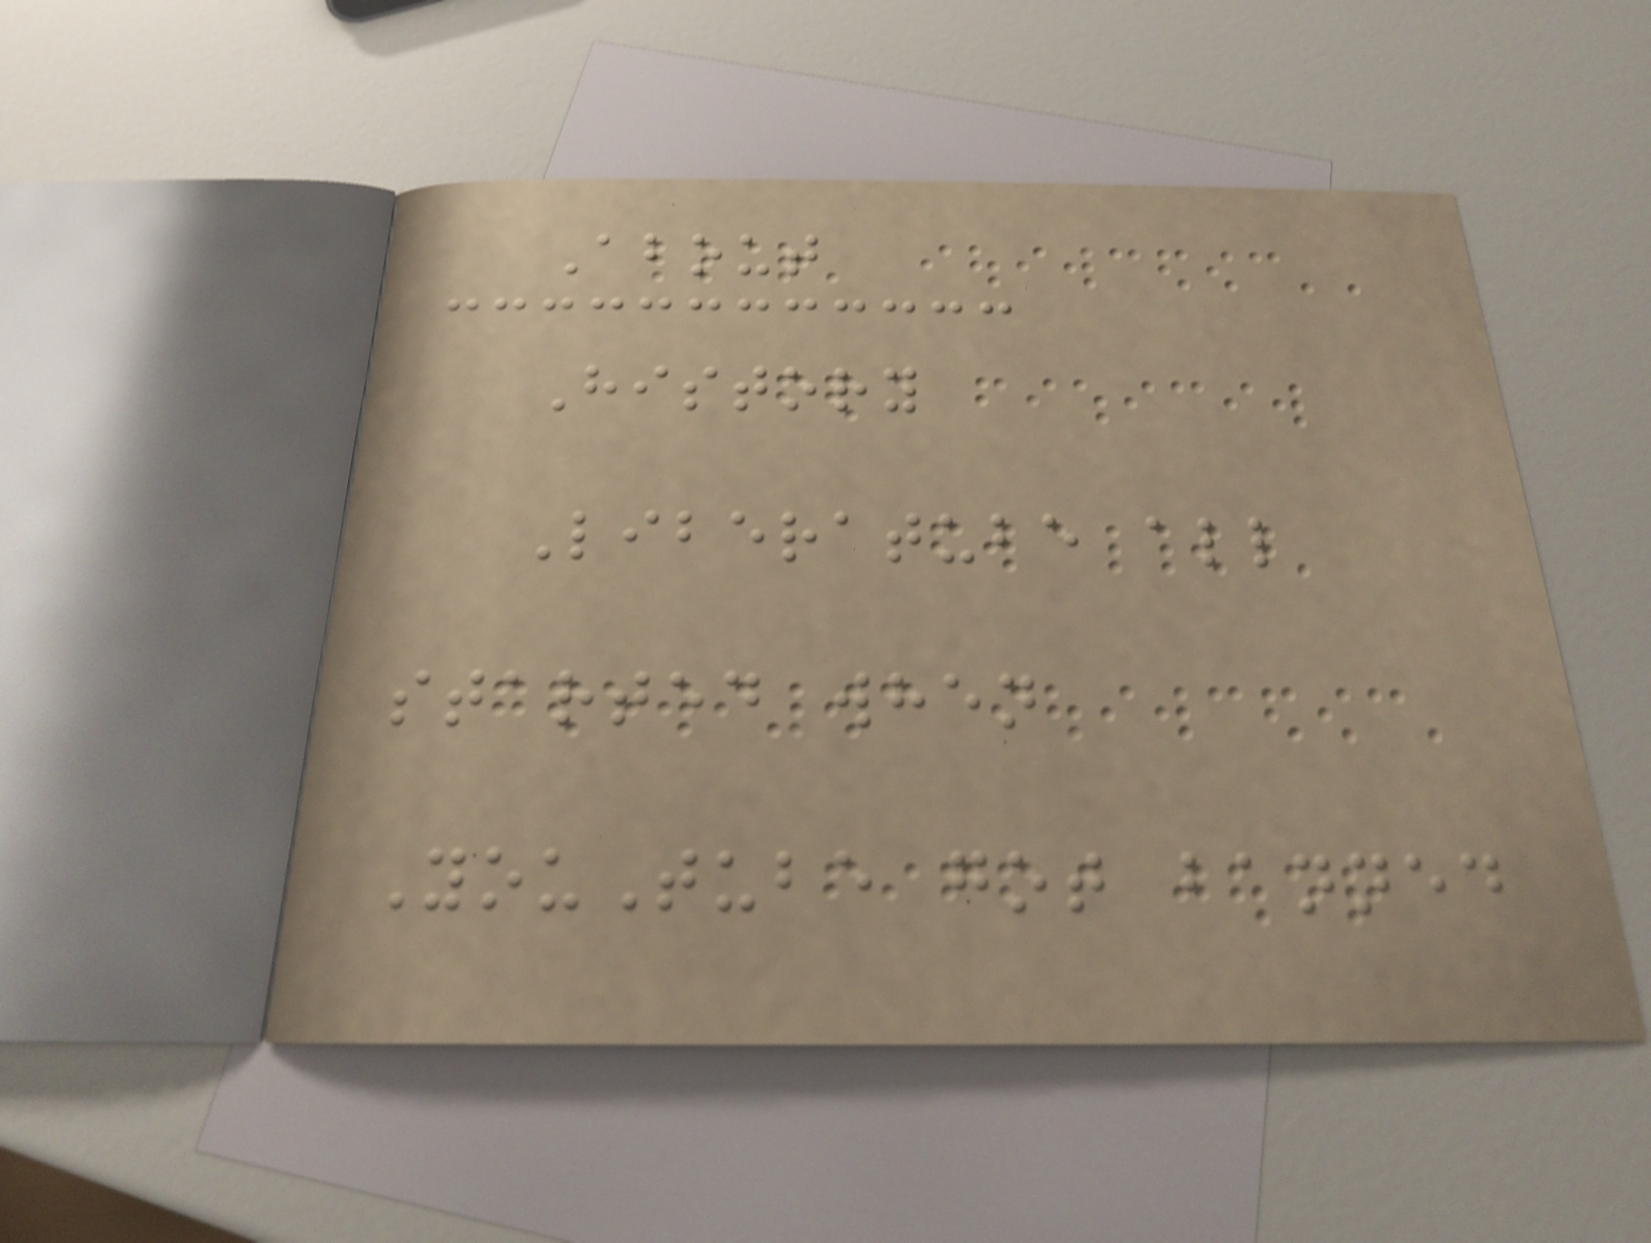About
History
Liberatube all
started when
YouTube got banned
